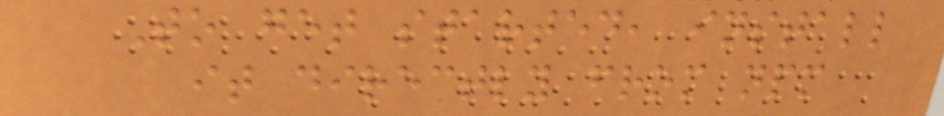To get started, install
it directly from npm
